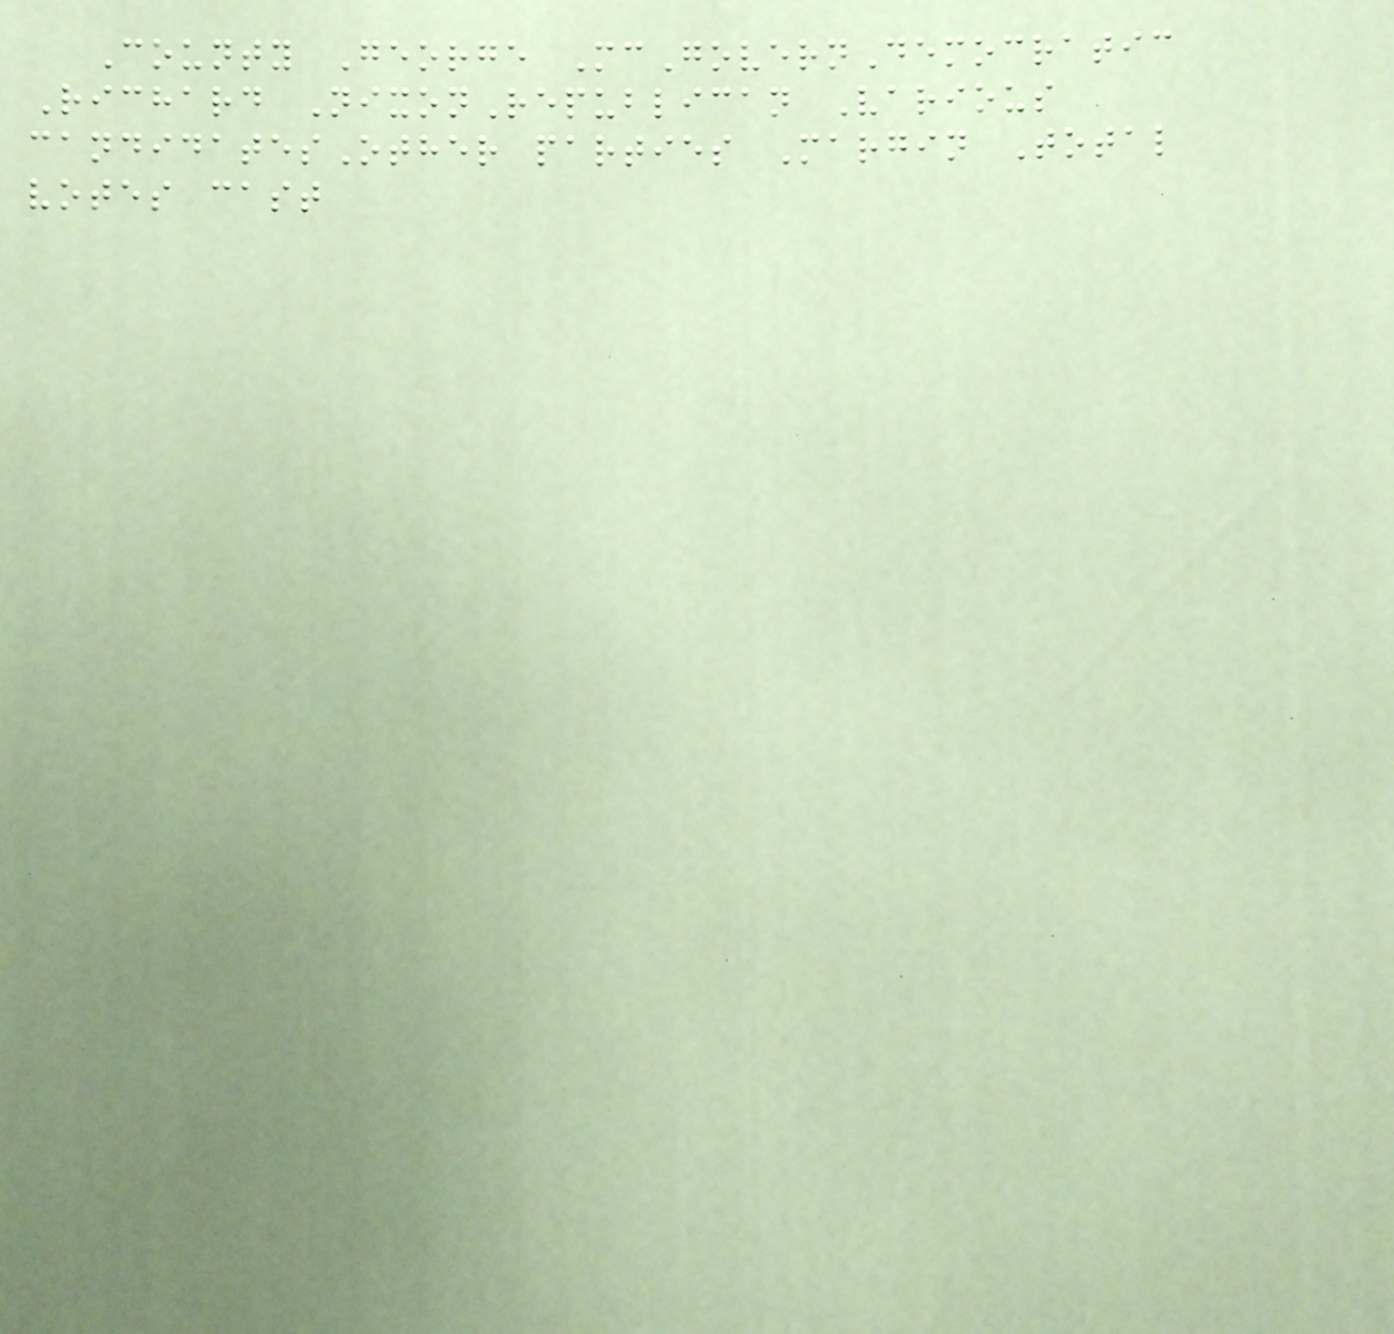County George McGovernDemocratic
Richard NixonRepublican Various
candidatesOther parties Margin Total
votes cast
